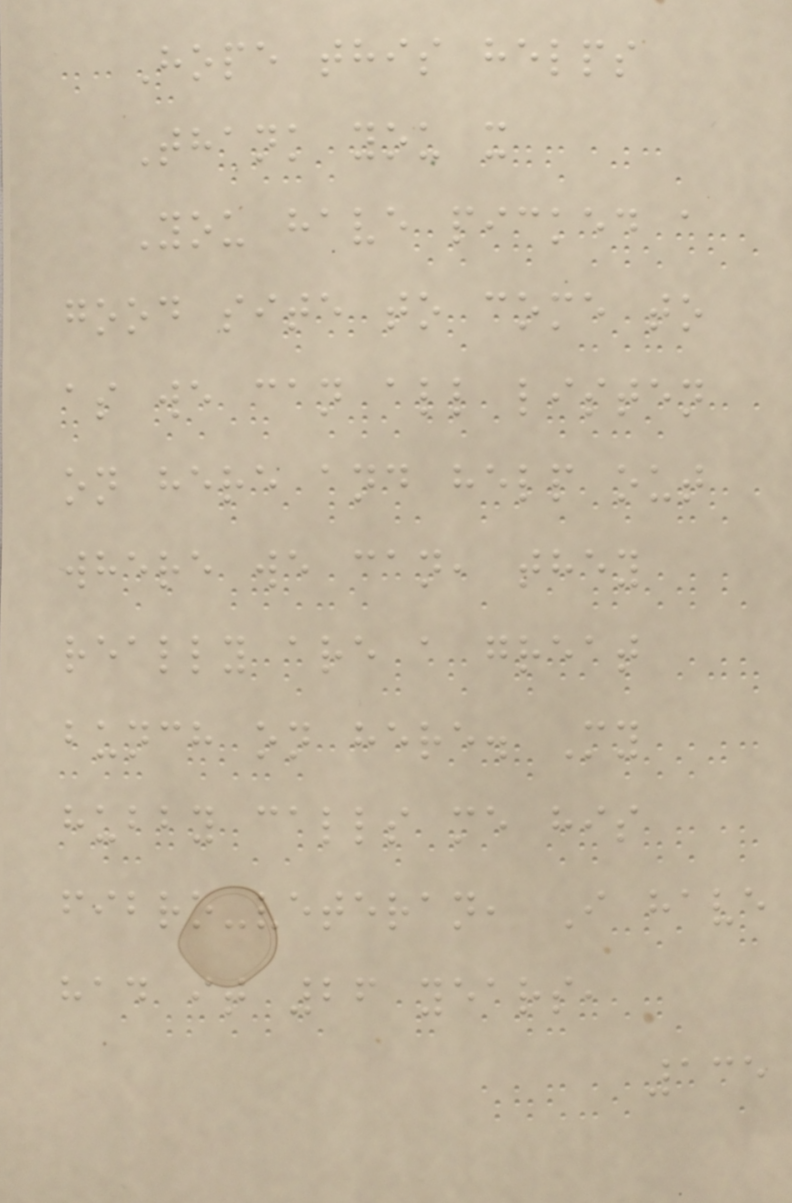Hope this helps
Thank you x
You have picked a
good site to come to
as we can all listen
on here and help out
where we can, they
really are a great
bunch on here. My
hubby calls me his
fibro-veteran, I have
had it 26 years,
135
